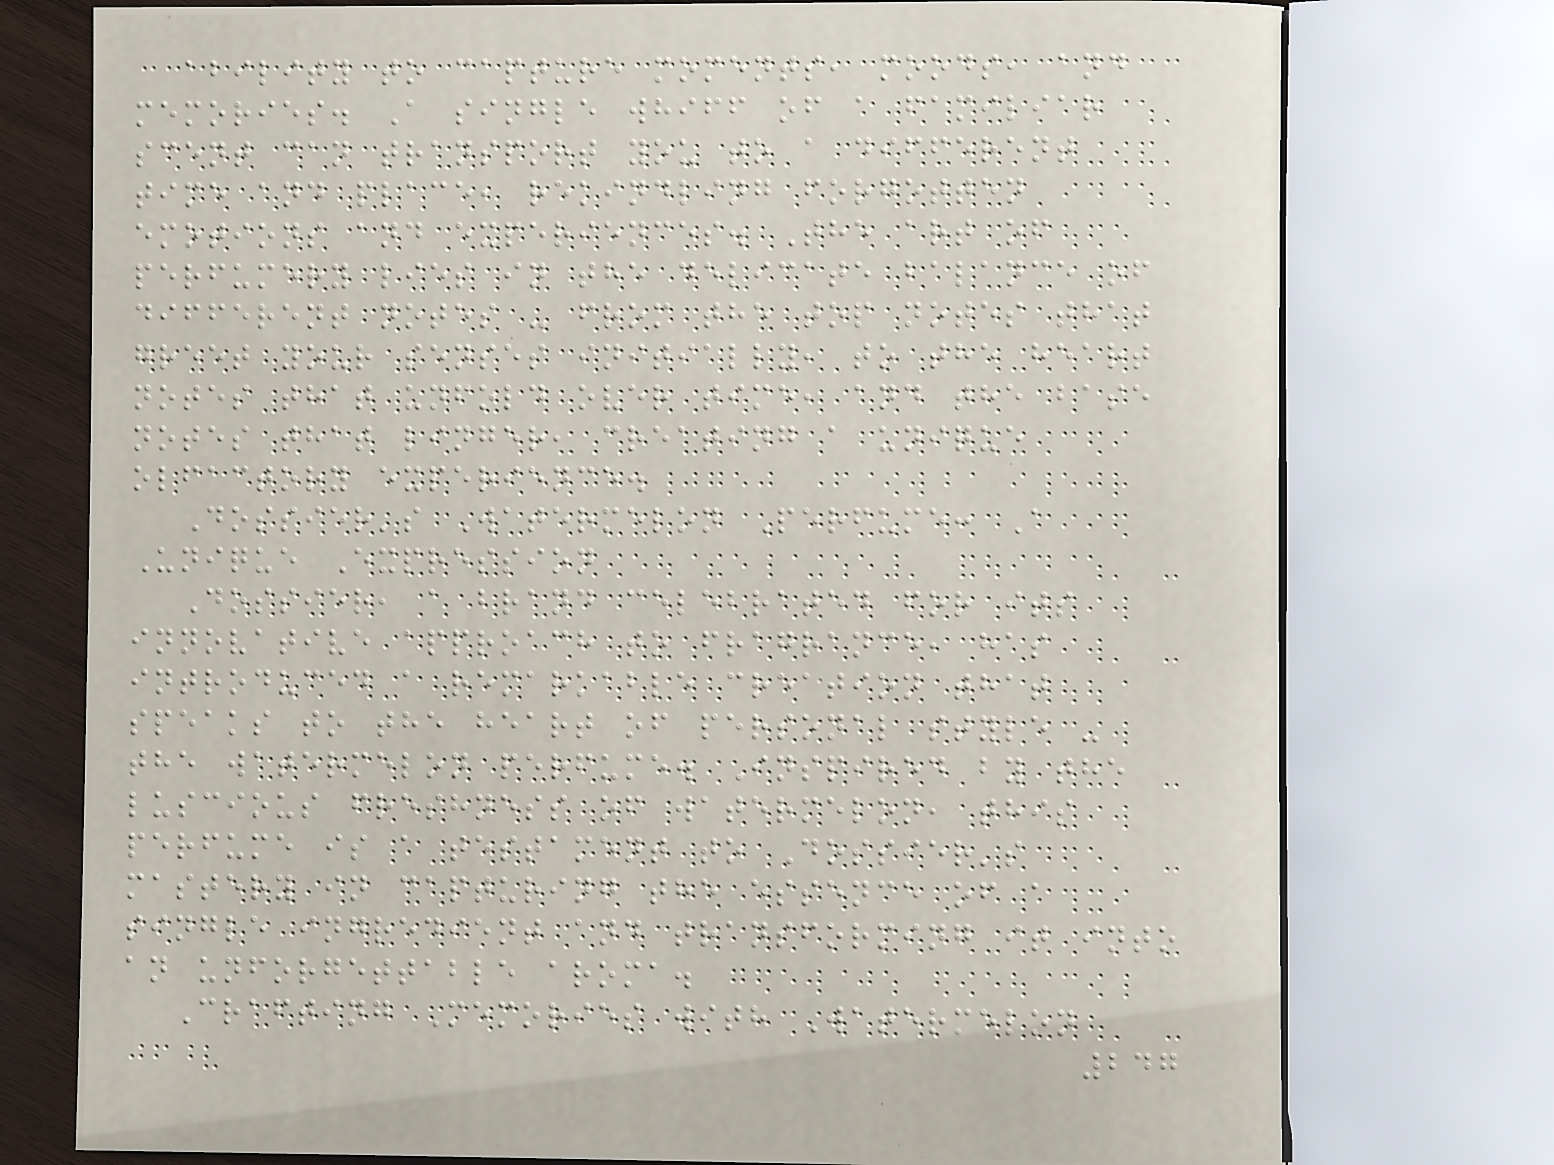ability to capture moments, moods, and
memories. A single whiff of a familiar
scent can transport you to a different
time and place, rekindling forgotten
emotions and experiences. The art of
perfumery lies in the delicate balance of
different notes - from the top notes that
greet your senses initially, to the heart
notes that unfold over time, and the base
notes that linger, creating a unique
olfactory experience.
Dossier's Watermelon Perfume: A
Unique Expression
Dossier, a brand celebrated for its
innovative approach to fragrance, has
introduced a remarkable creation that
speaks to the heart of personal style -
the watermelon perfume. Inspired by the
luscious freshness of watermelon, this
perfume is a testament to Dossier's
mastery in capturing the essence of a
single ingredient and transforming it into
an unforgettable aroma.
Crafting Memories with Watermelon
247
